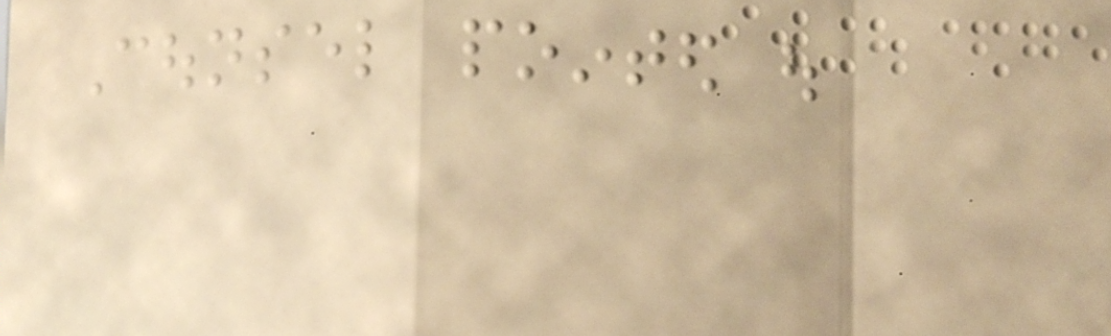Counsel pointed out
